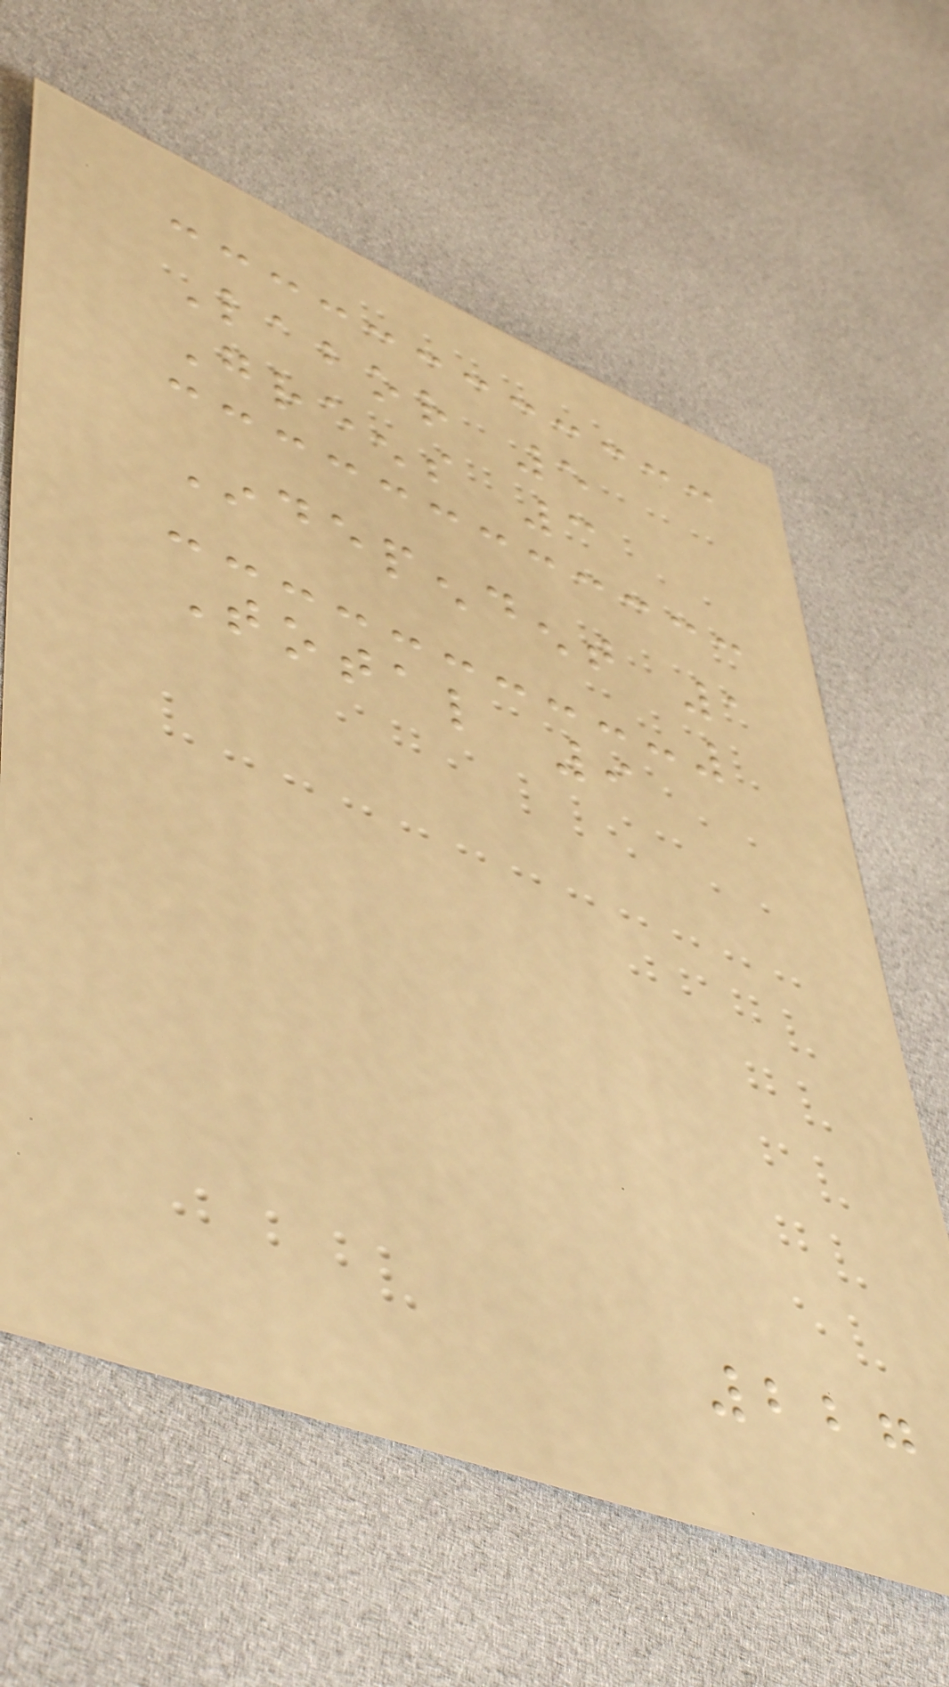Labor 5
Greens 3
Independent 1
Total 9
227
